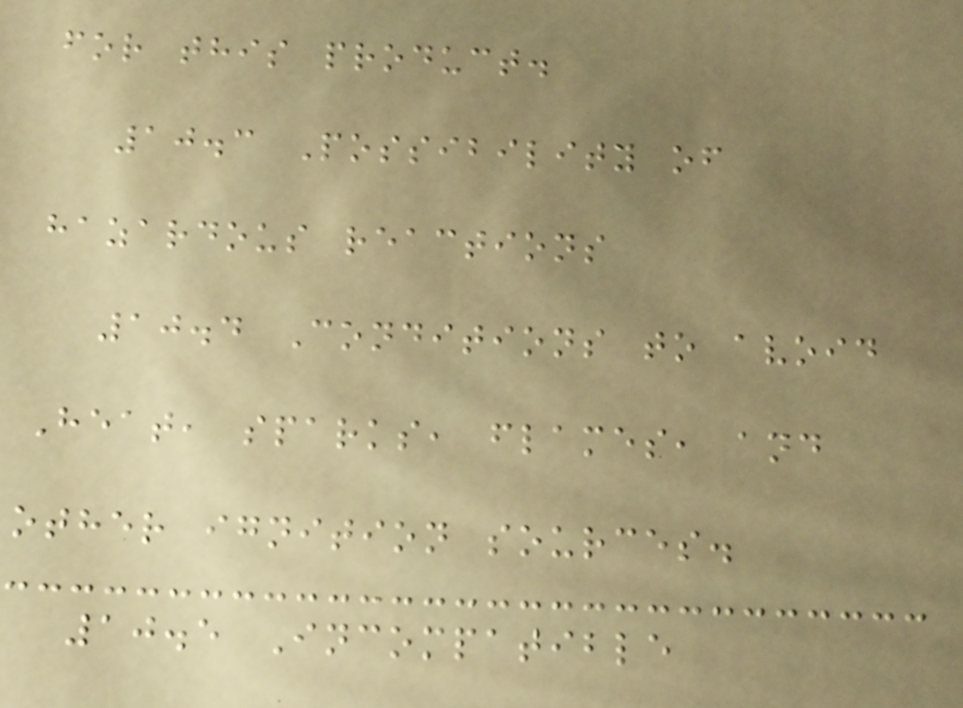for this product.
10.3 Possibility of
hazardous reactions
10.4 Conditions to avoid
Heat, sparks, flames, and
other ignition sources.
10.5 Incompatible
